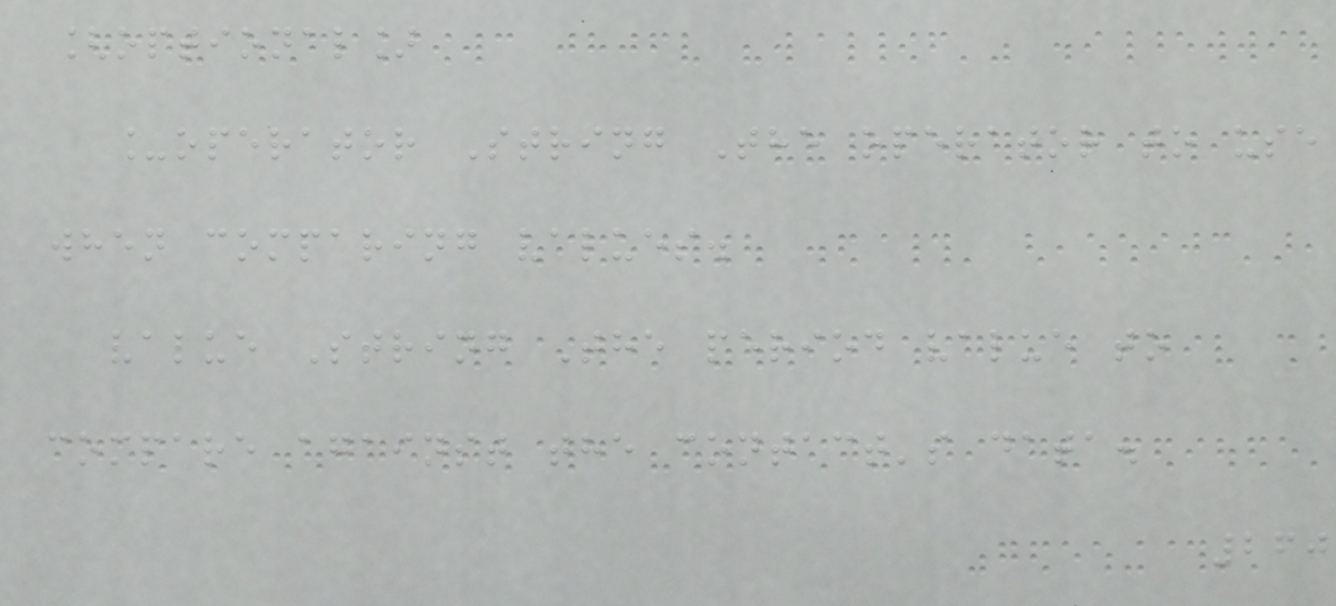[optional]
_operator String The operator to use
when comparing values.
value String The period value to
compare against the contact's data.
260
